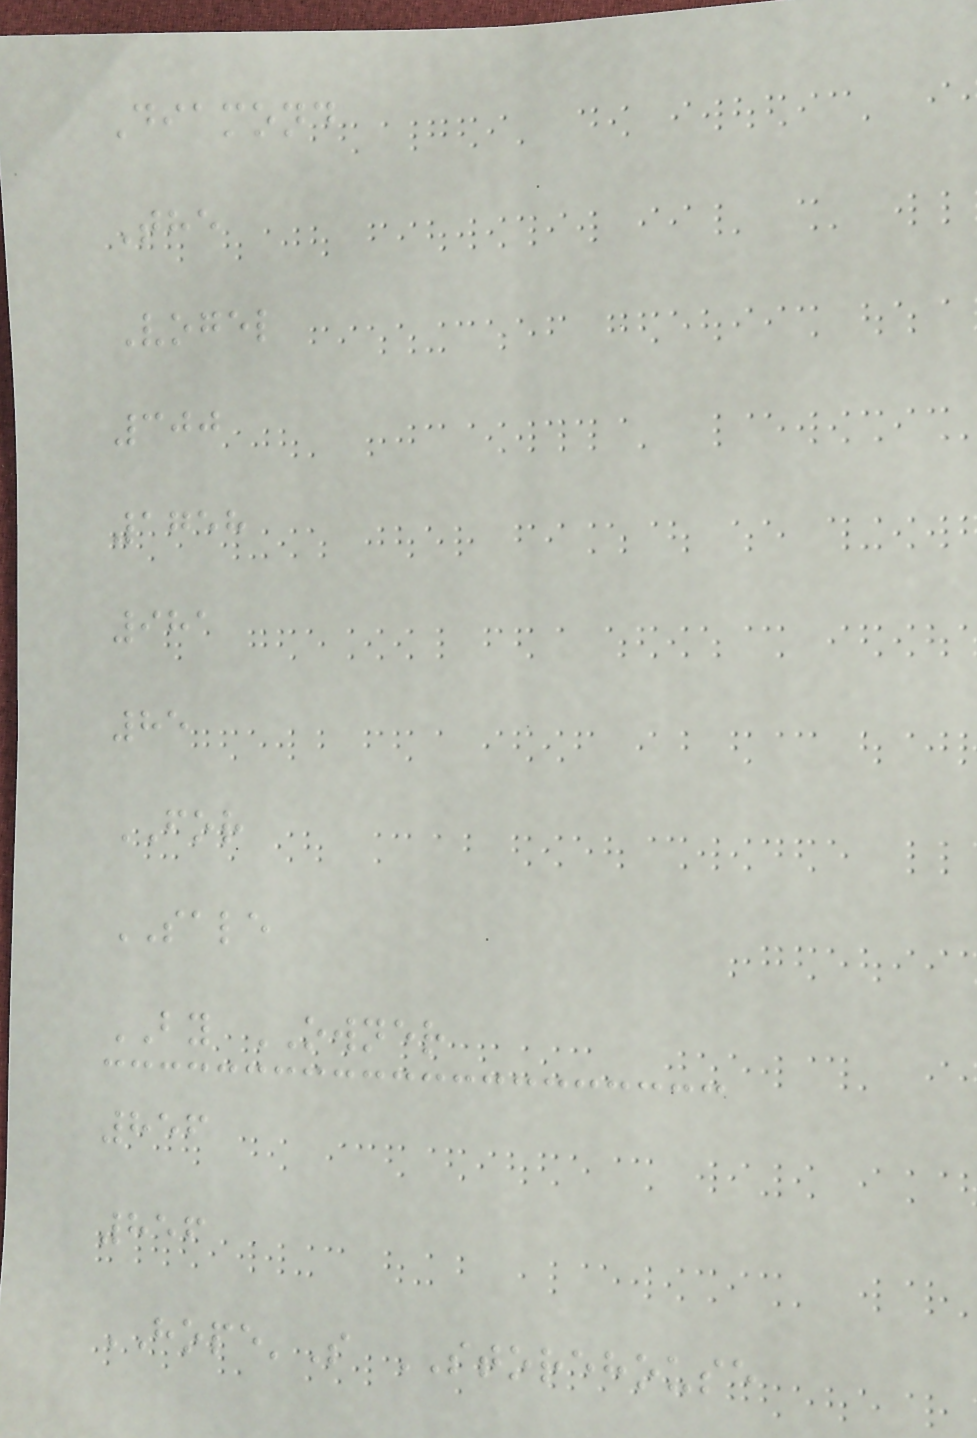Diamond
The
Vogel
300
1758
981
85
FOR
SALE
BY OWNER
856
856
HOPE'S STOREHOUSE
